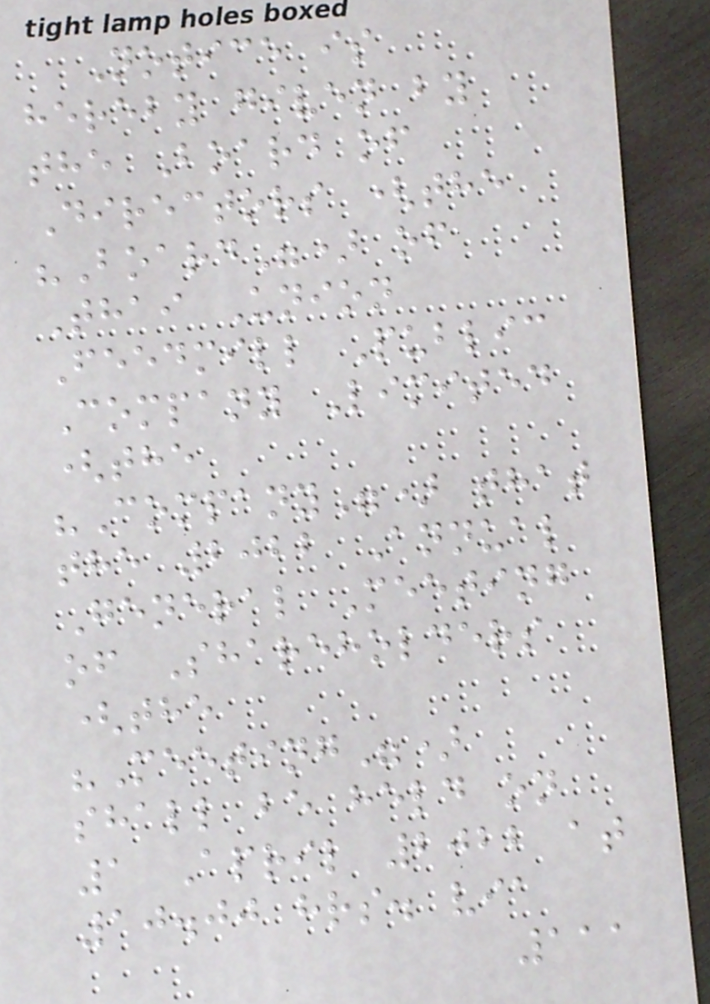Notice is
hereby given by
the Board of
Directors (the
"Board") of
Thai Union
Feedmill Public
Company Limited
(the
"Company") that
the 2022 Annual
General Meeting
of Shareholders
(the
"Meeting")
shall be held on
1 April 2022 at
10.00 hrs. via
111
